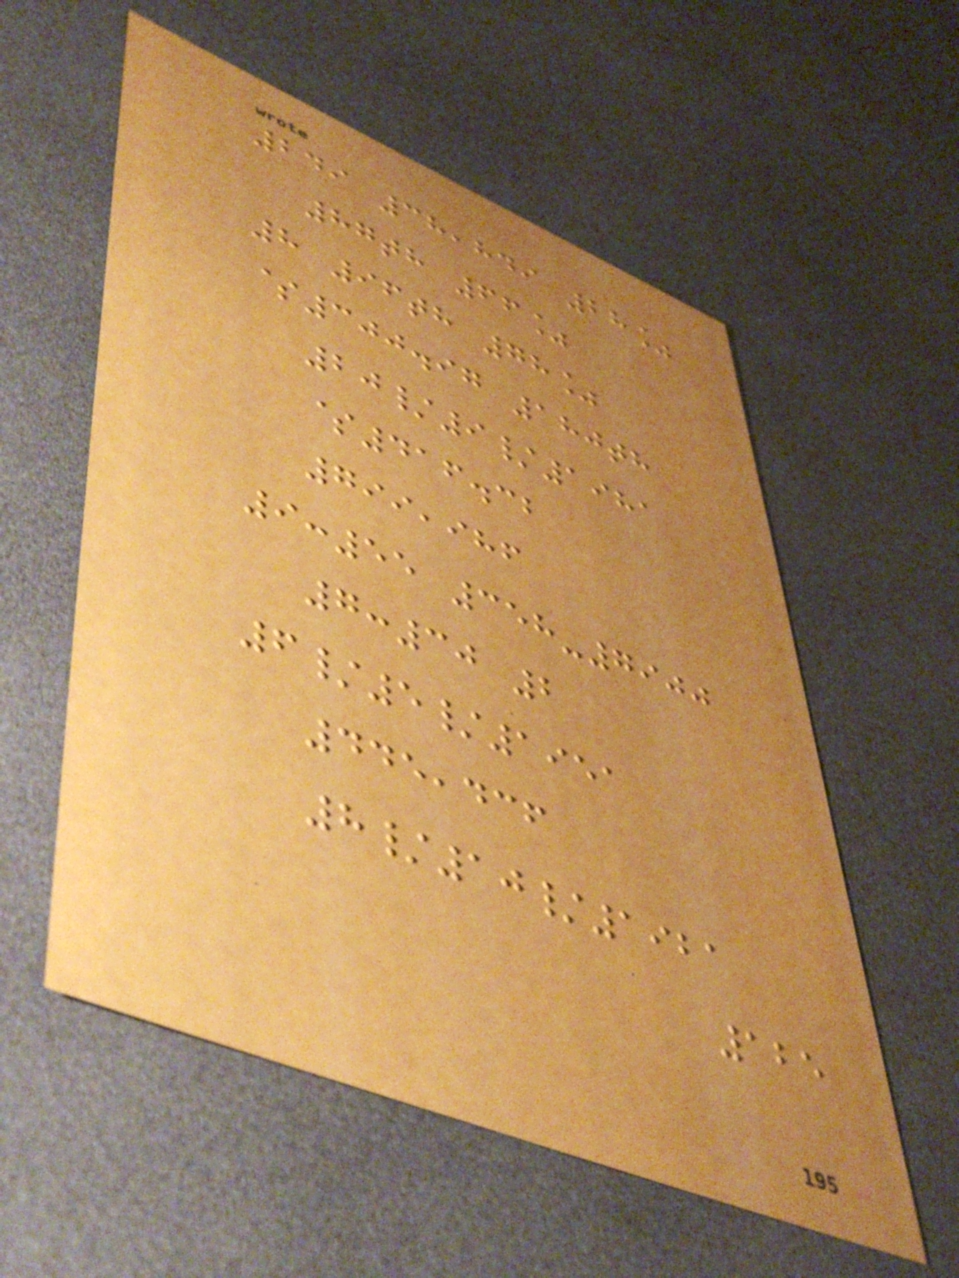249 38,849 28%
87th 66%
8 96th 78%
$300.97 180th
20/9/1981
$416.32
799,986
9:55 358-7900
7:30 2
6/5/1951
445,436
8/10/1921
125
